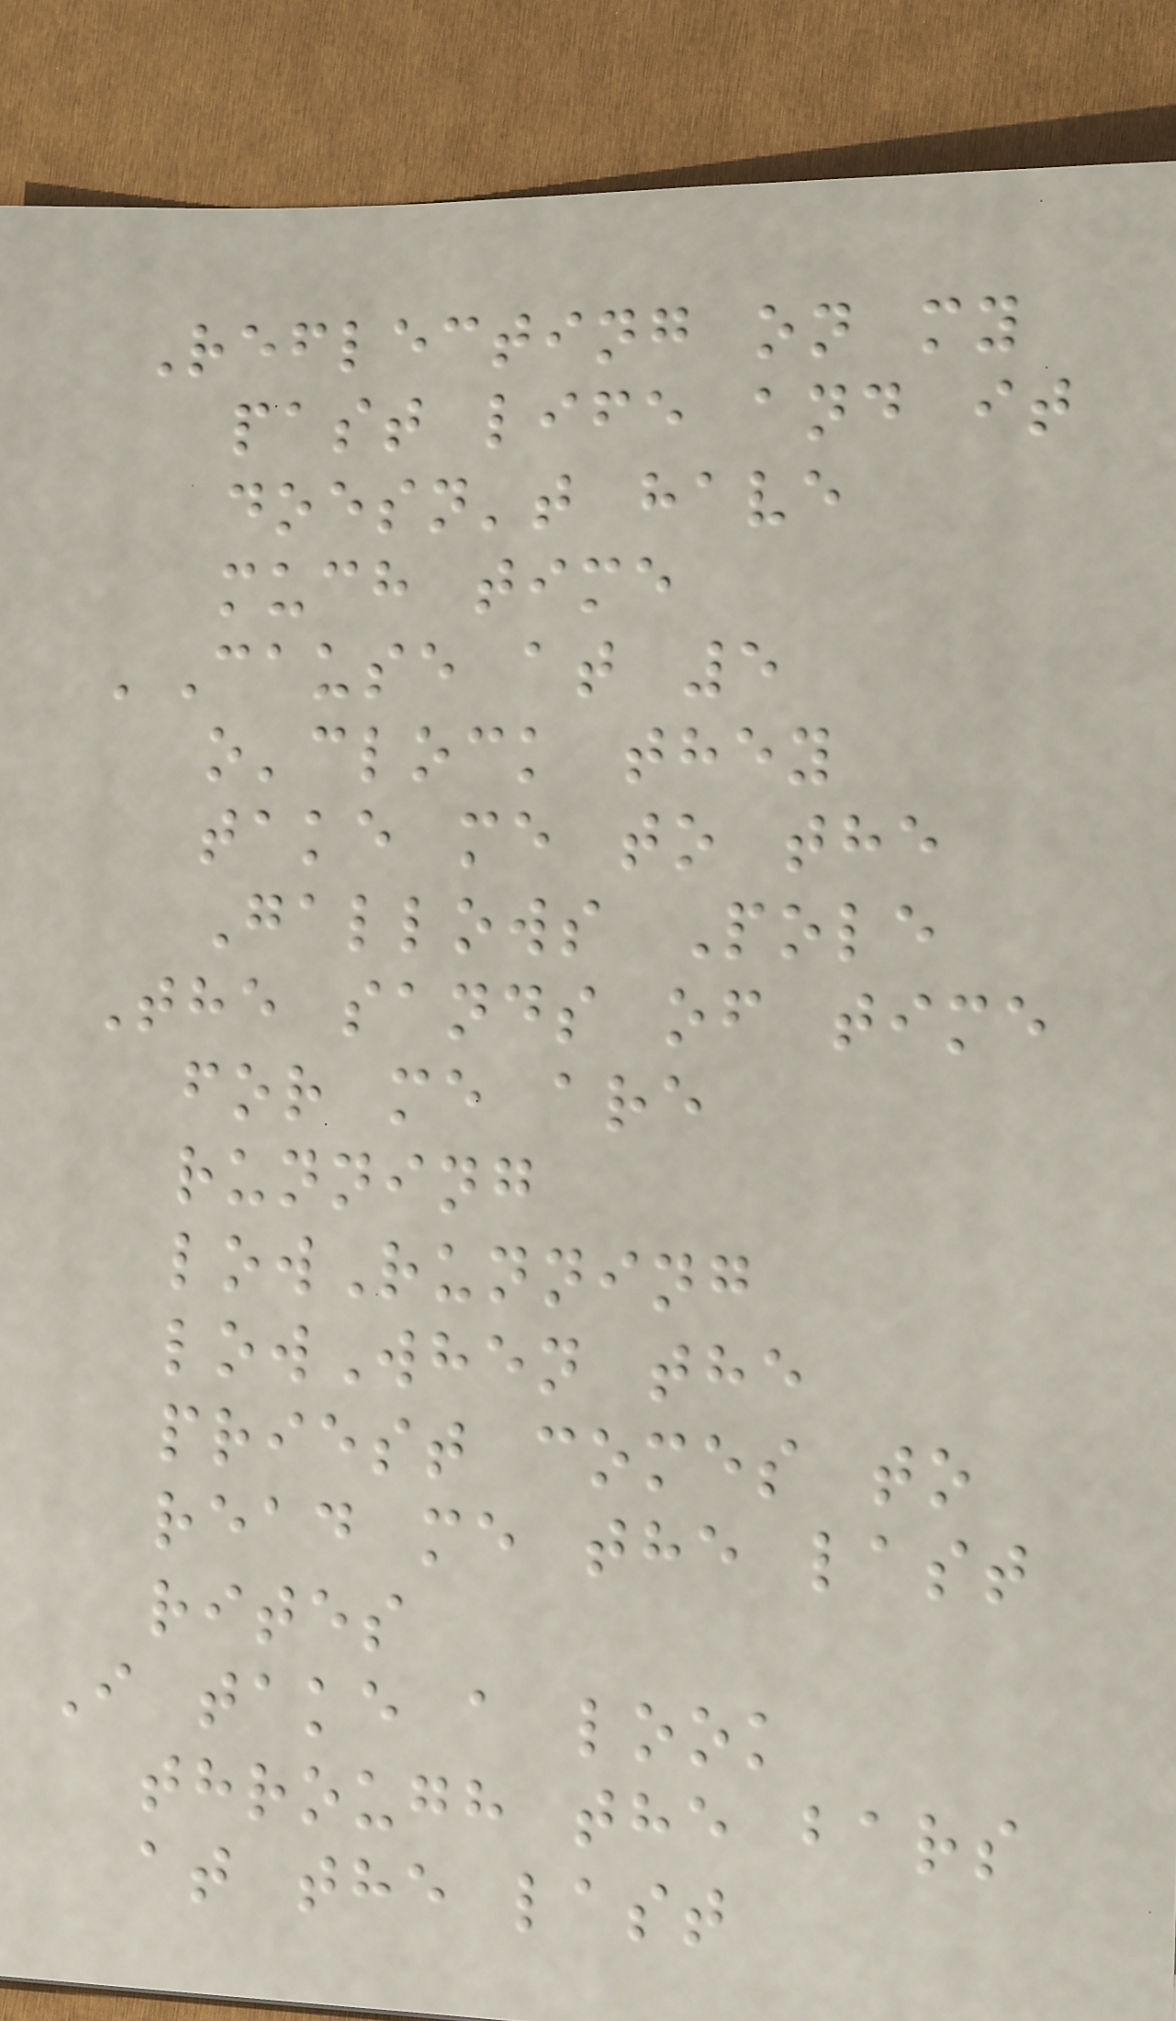Reflecting on my
past life and it
doesn't have
much time
'Cause at 5
o'clock they
take me to the
Gallows Pole
The sands of time
for me are
running
lowRunning
lowWhen the
priest comes to
read me the last
rites
I take a look
through the bars
at the last
